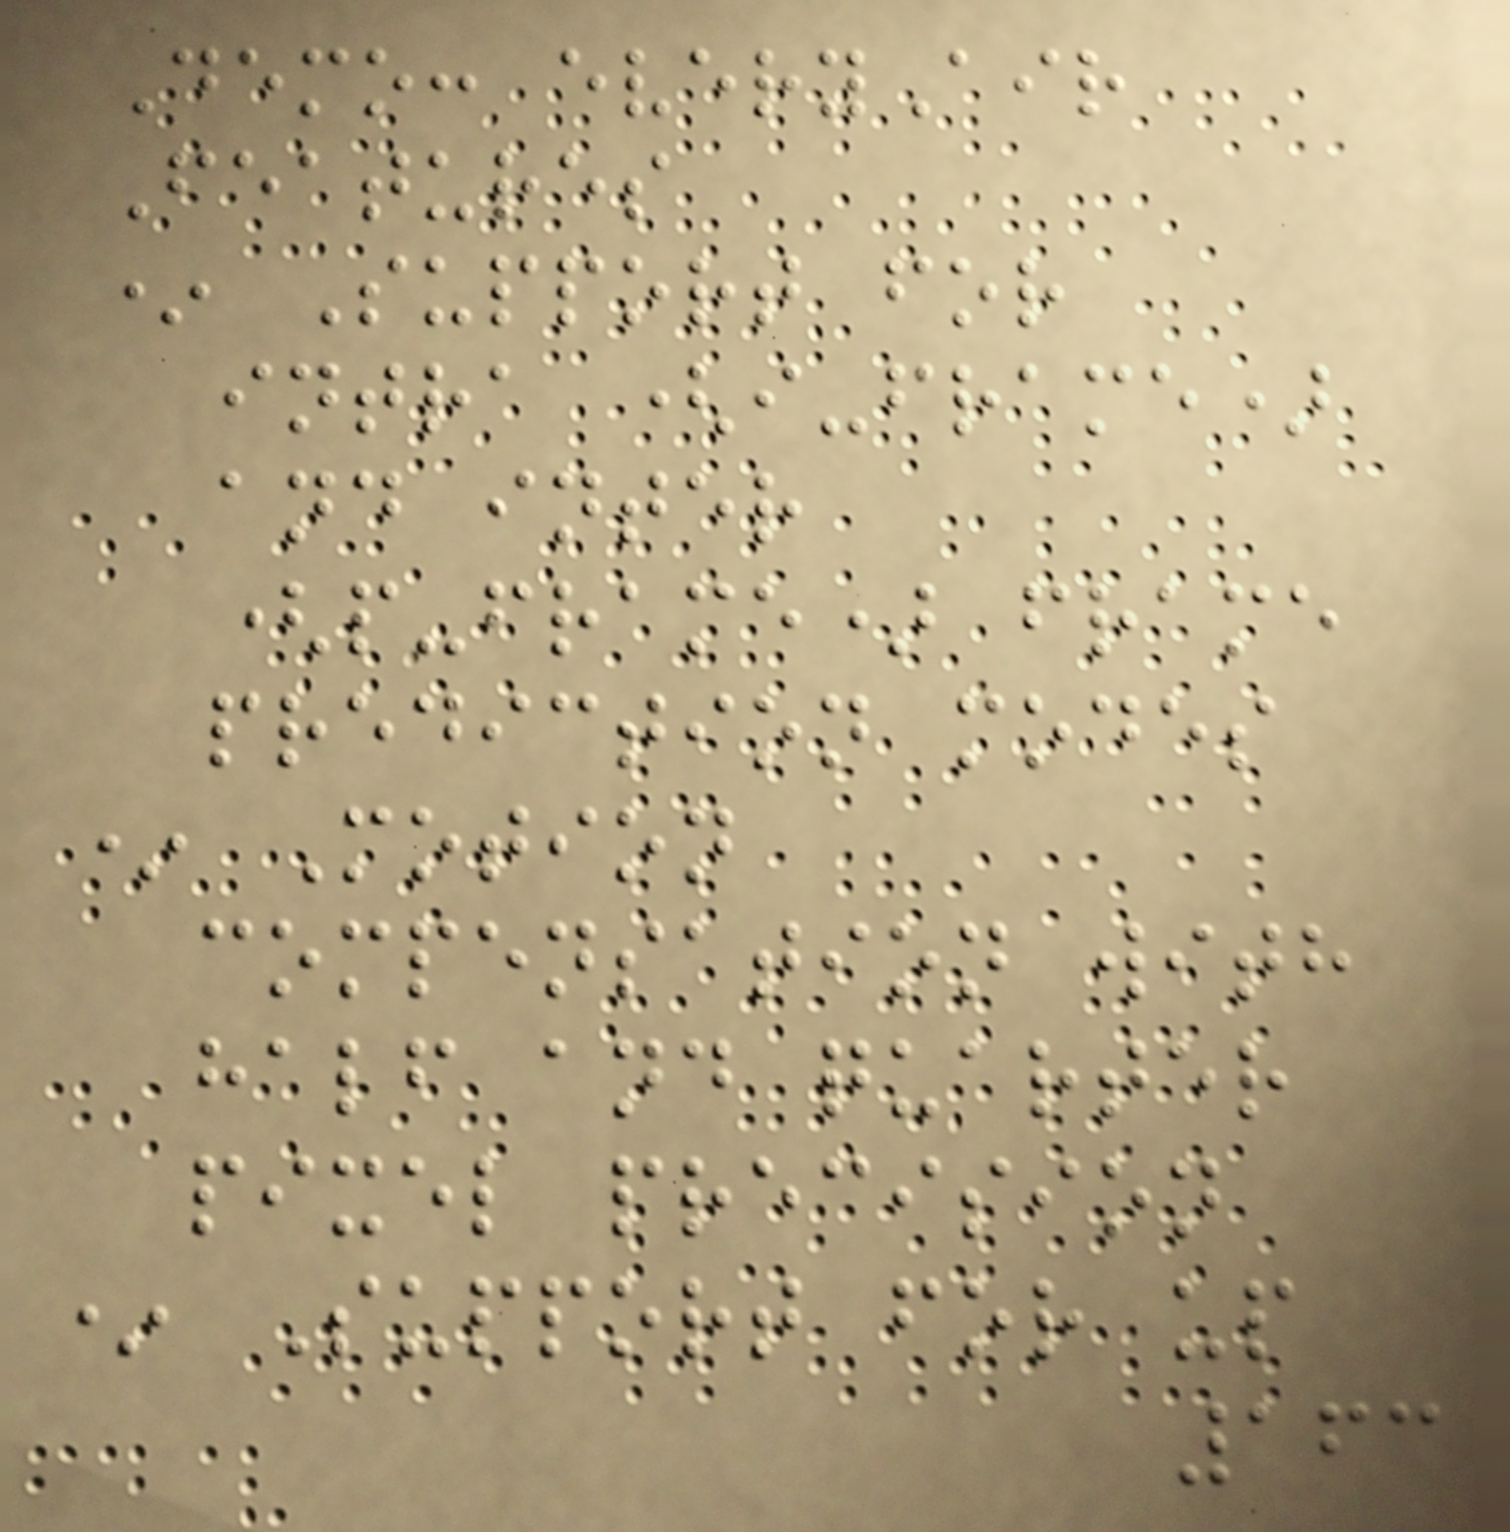Demo: everyAir
Features
* Support for
intra (i-frame)
and inter
(p-frame) frame
prediction modes
* Motion
compensation with
half and quarter
pixel precision
* Support for up
163
